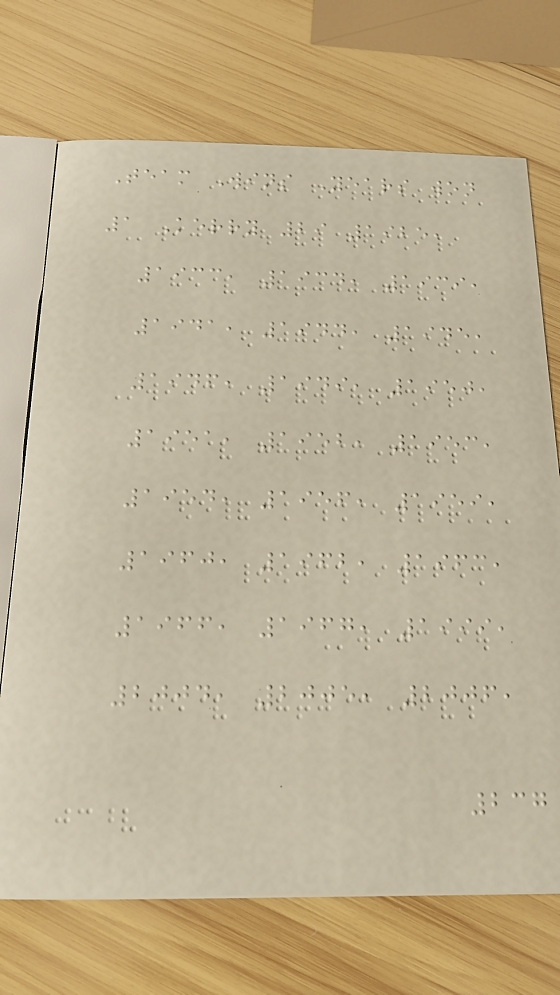Team Wins Years won
1 Kerry 29 1925,
1933, 1934, 1939,
1941, 1944, 1945,
1946, 1949, 1950,
1951, 1952, 1953,
1954, 1956, 1959,
1960, 1962, 1963,
1966, 1967, 1999,
2004, 2005, 2006,
237
